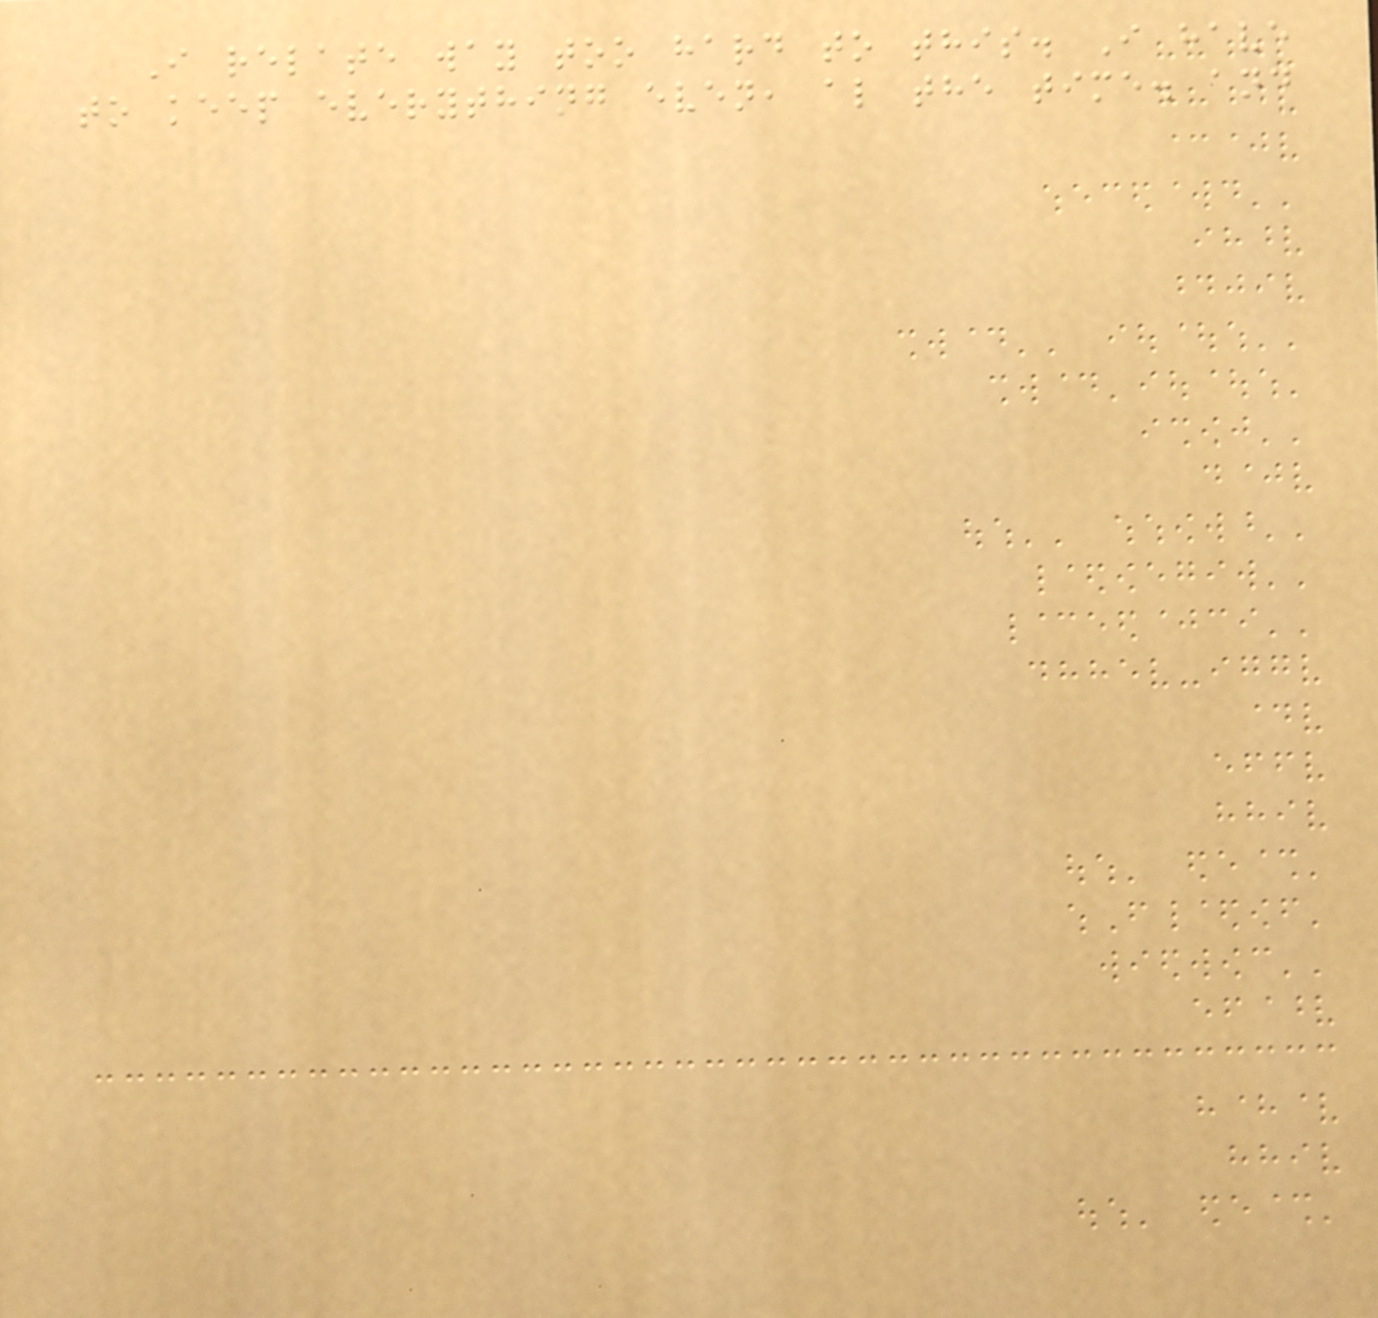I relate way too hard to this. I have
to keep everything even, al the time. and
